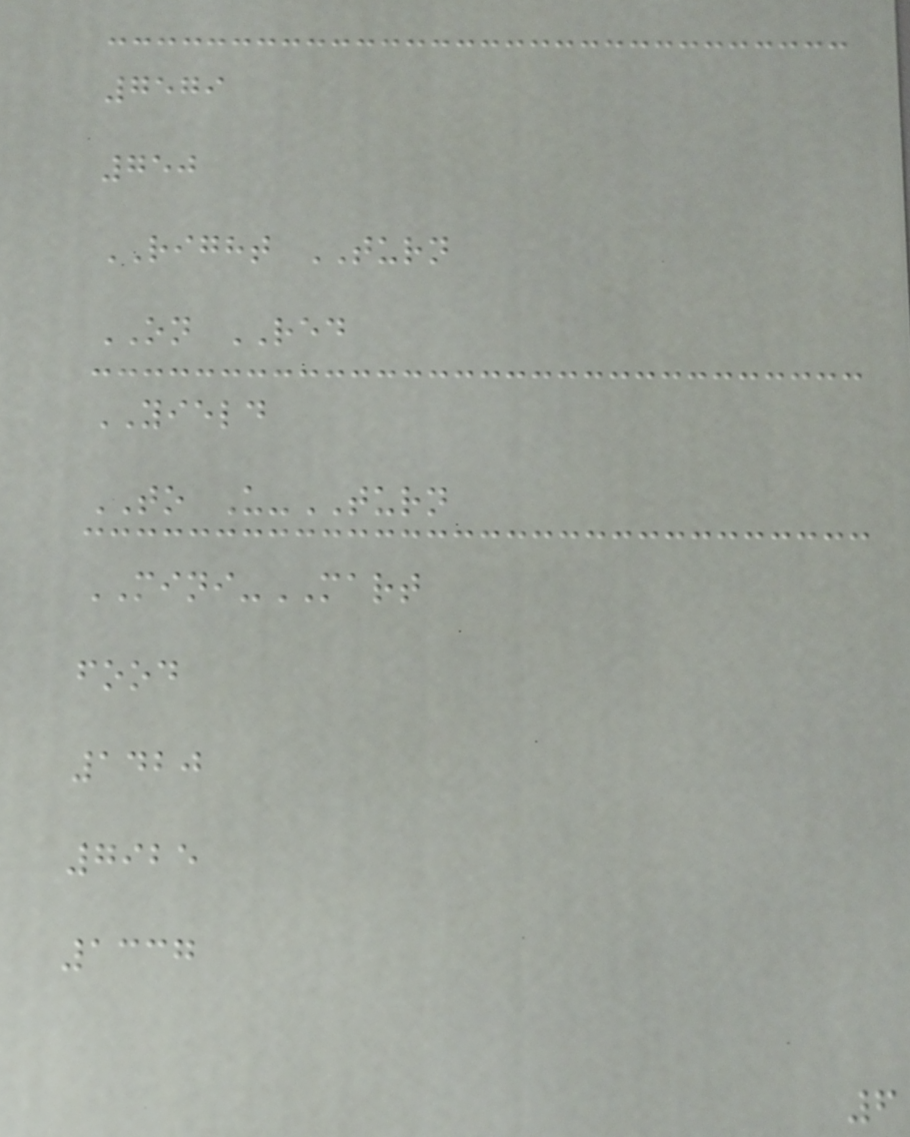7579
750
RIGHT TURN
ON RED
YIELD
TO U-TURN
MINI-MART
food
1420
7925
1337
6
